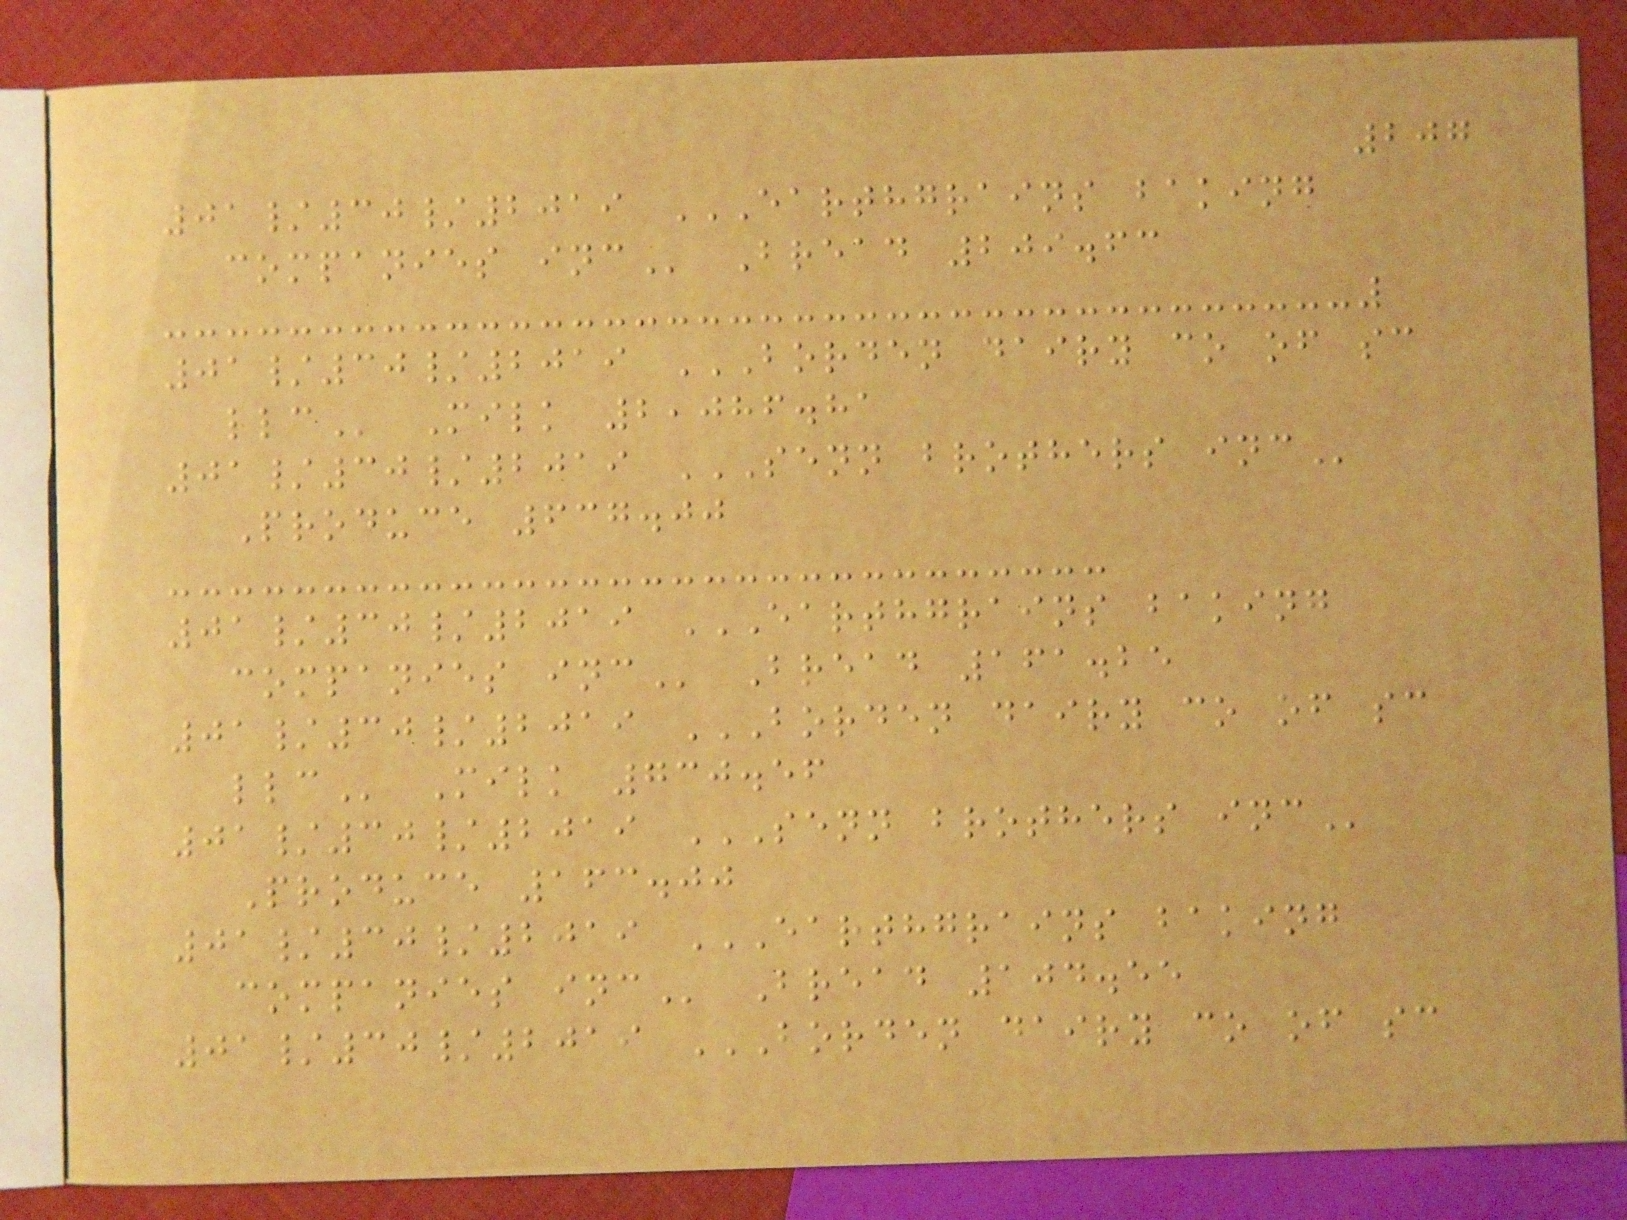207
01/30/2019 EARTHGRAINS BAKING
COMPANIES INC Bread 209.63
01/30/2019 BORDEN DAIRY CO OF SC
LLC Milk 2,086.81
01/30/2019 SENN BROTHERS INC
Produce 637.00
01/30/2019 EARTHGRAINS BAKING
COMPANIES INC Bread 161.25
01/30/2019 BORDEN DAIRY CO OF SC
LLC Milk 730.56
01/30/2019 SENN BROTHERS INC
Produce 163.00
01/30/2019 EARTHGRAINS BAKING
COMPANIES INC Bread 104.55
01/30/2019 BORDEN DAIRY CO OF SC
